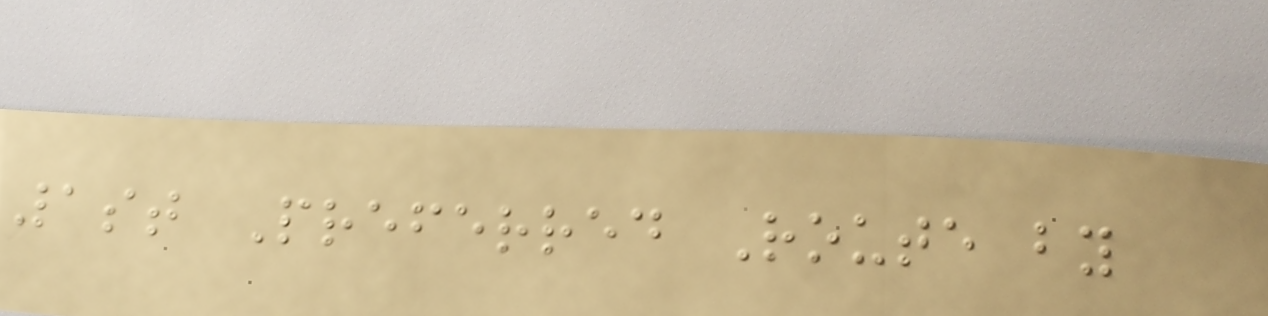1st Preferred Route by
